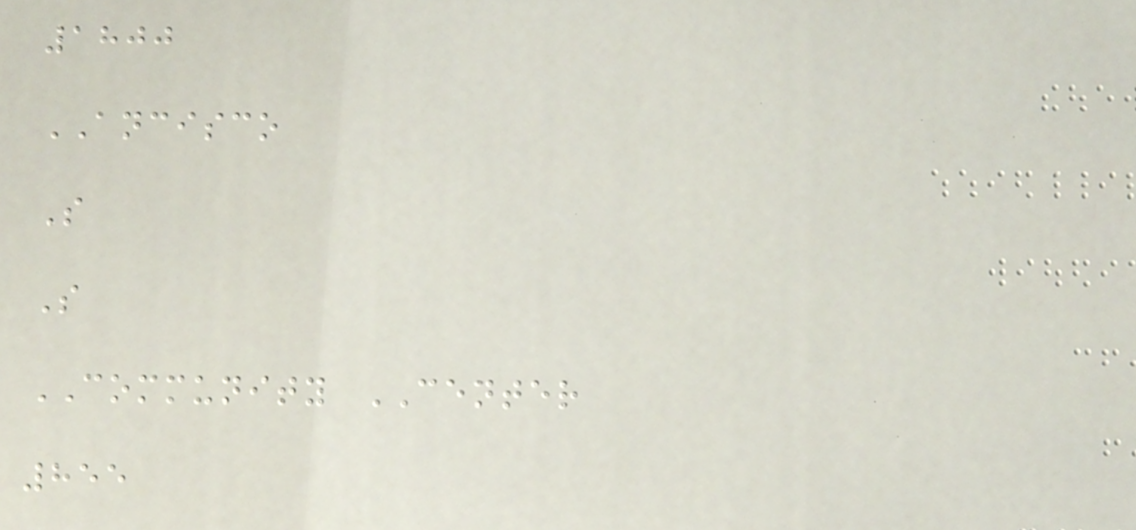1800
ANCISCO
S
S
COMMUNITY CENTER
855
